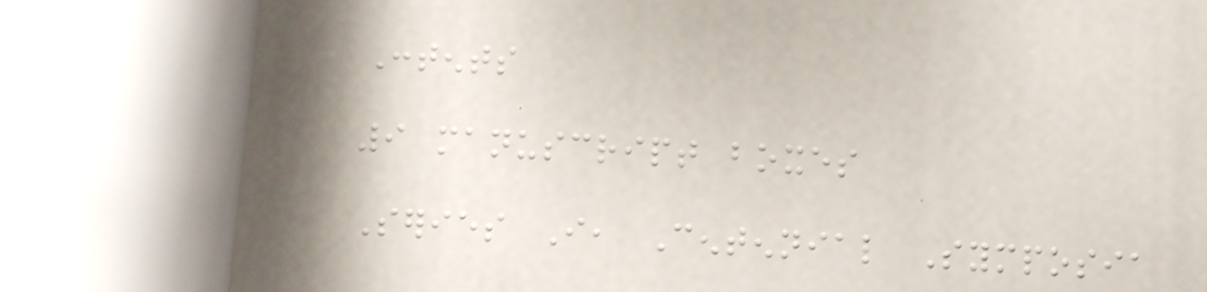Contents
9 manuscript boxes
Series I, Centennial Symposia
